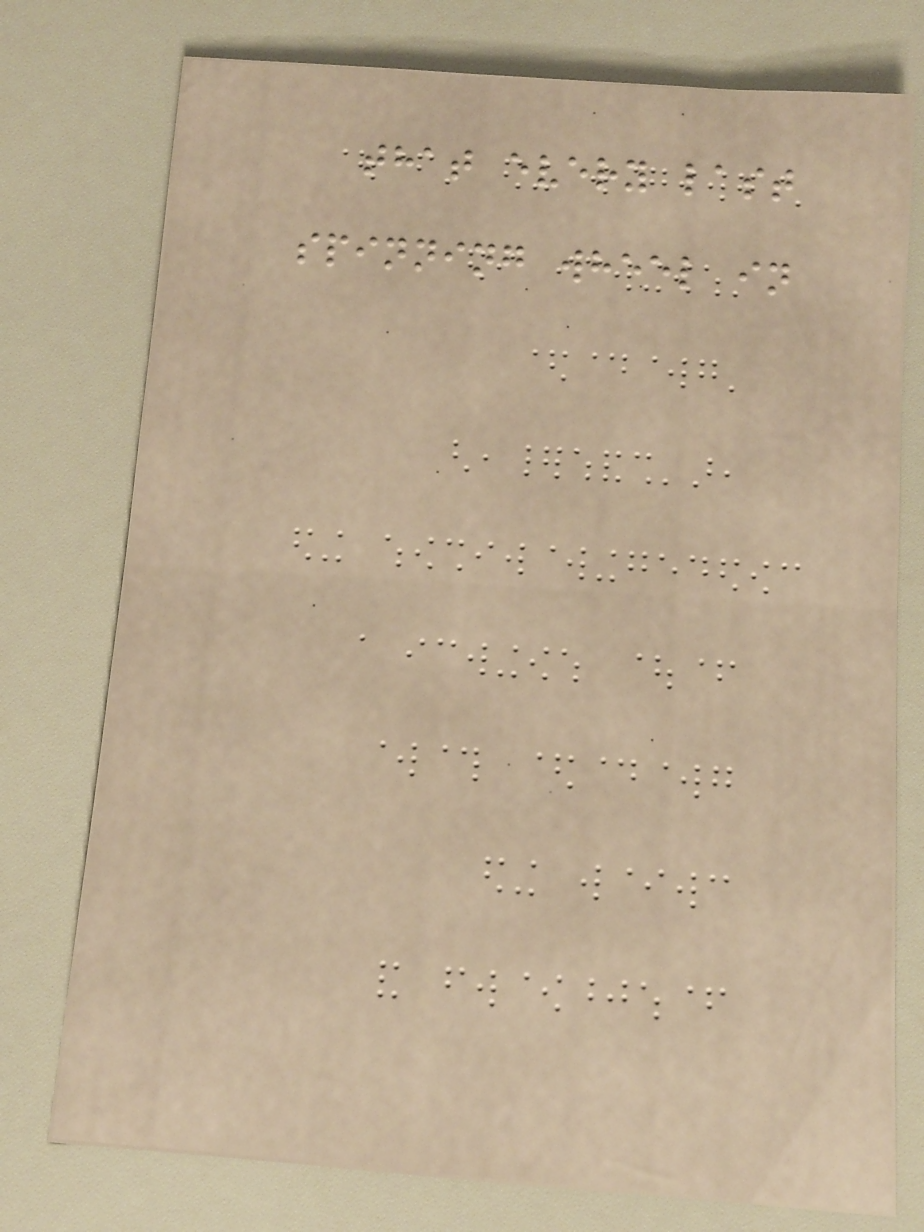that every last
spinning wheel in
